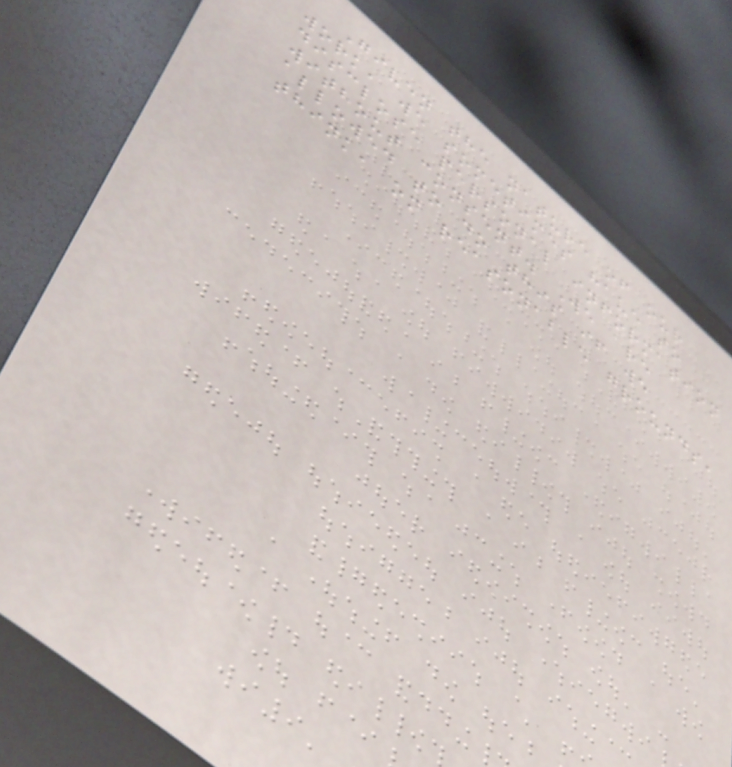Given the nature of our
work, we sometimes have to
disclose personal information
without consent. We are
allowed to do this if we
think, on reasonable grounds,
